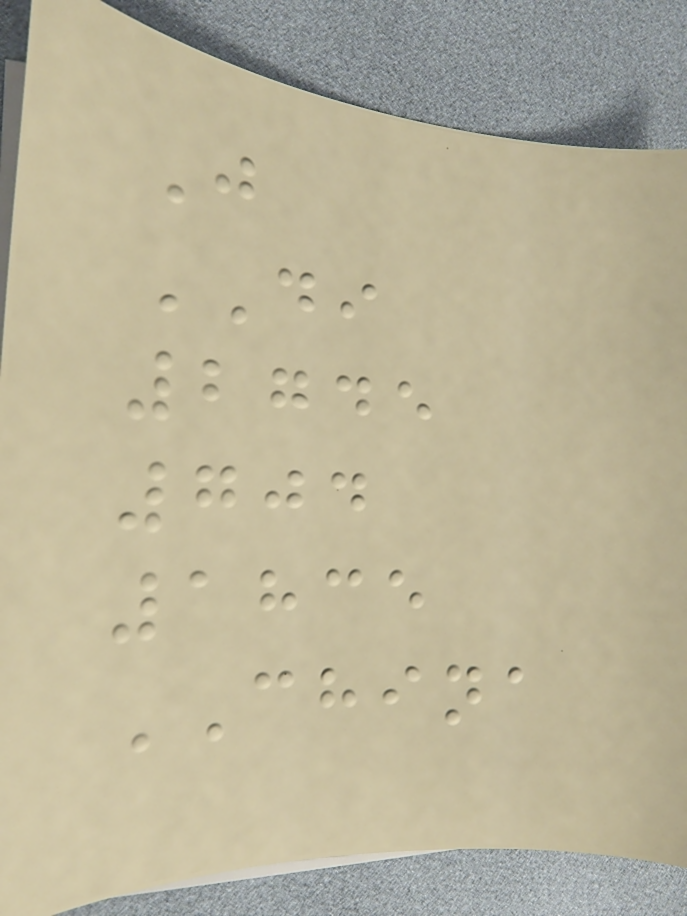J
DI
2745
704
1835
CHINA
